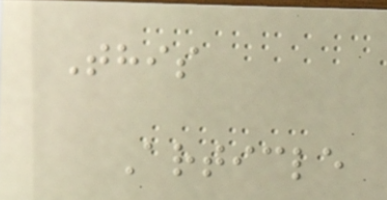This
Article
